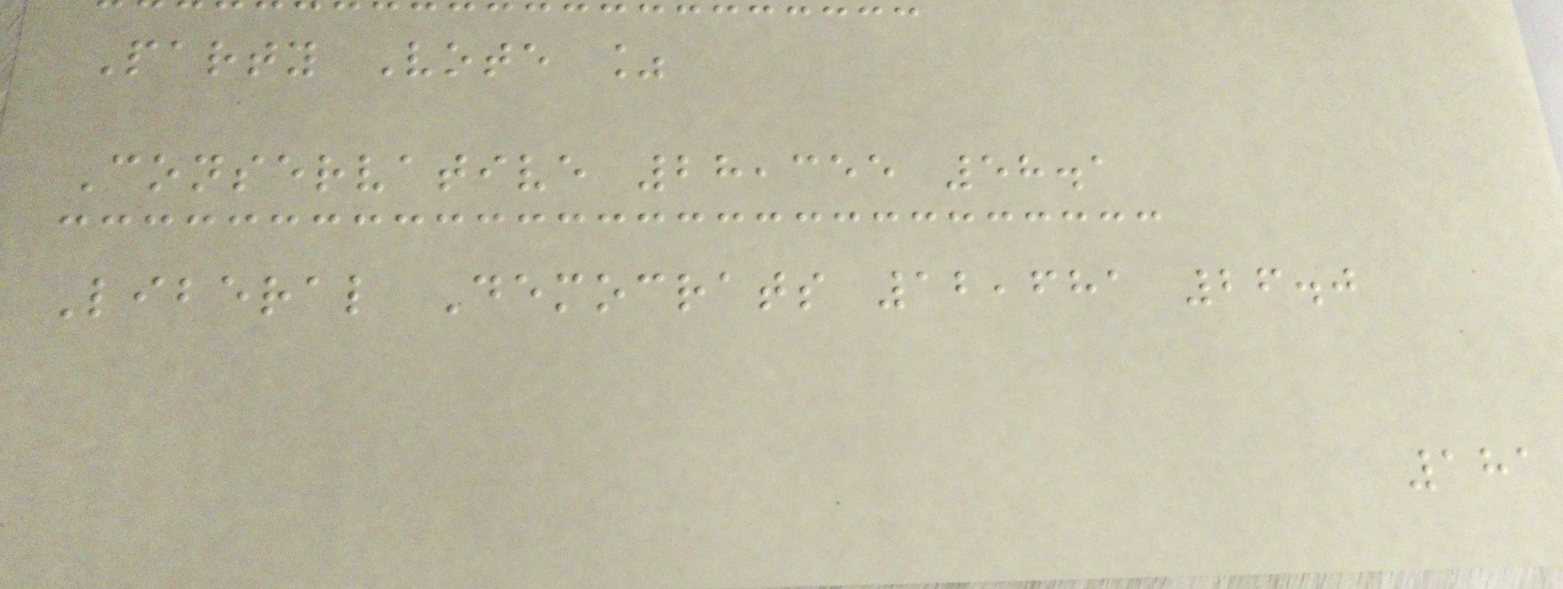Party Vote %
Conservative 28,355 58.1
Liberal Democrats 12,681 26.0
181
